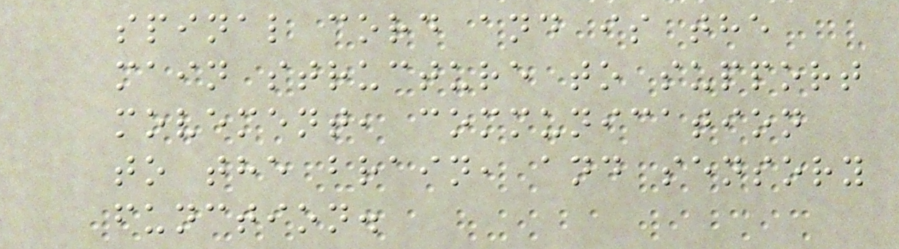spinal cord and is the
main structure to support
movement, communication
to the brain, and sensory
function.
